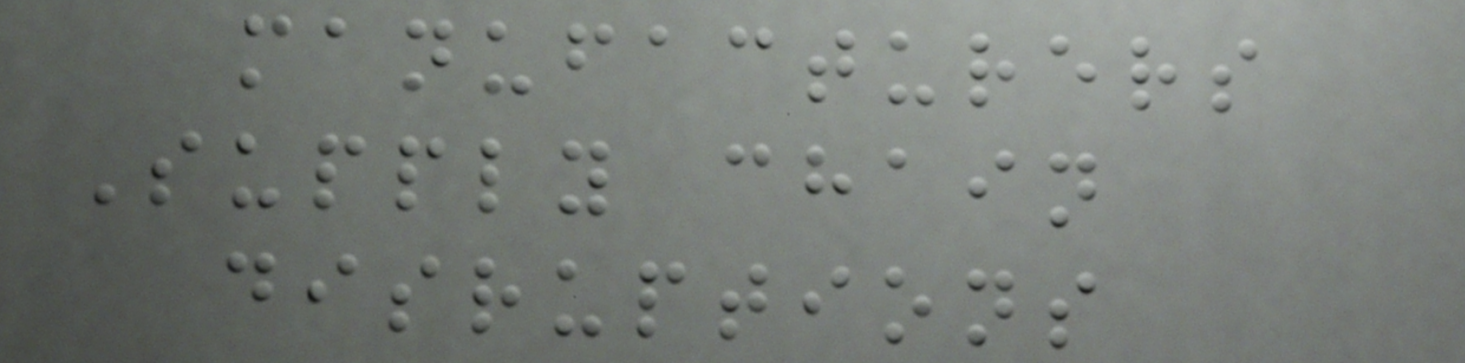manufacturers
Supply chain
disruptions
